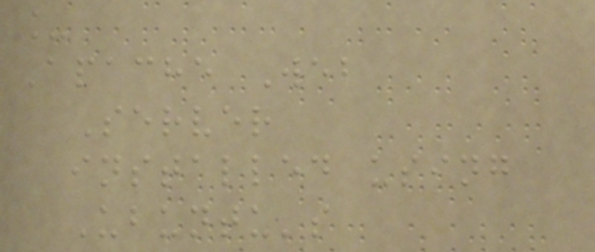_
Apache Web
Server
installed using
Ubuntu's
